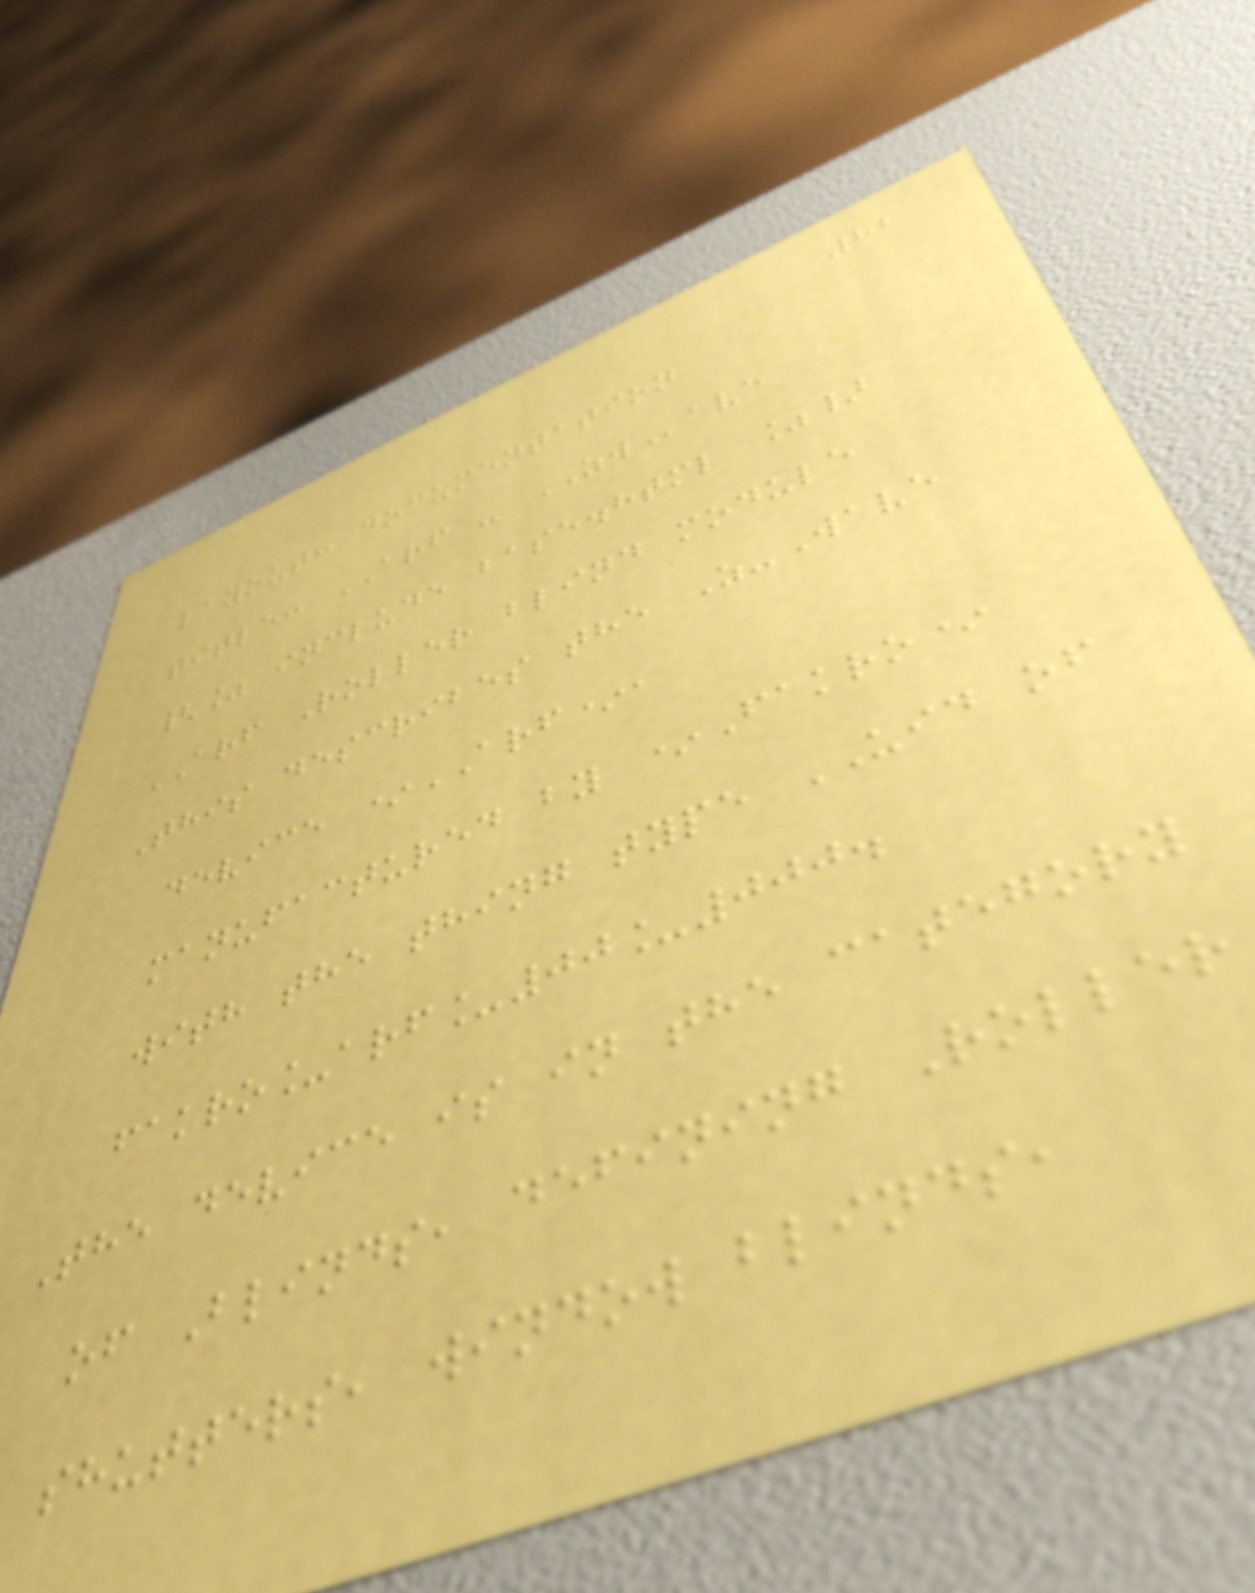82
layout: documentation
title: ARF - ZWave
{% include base.html %}
ARF Roller blind module
This describes the Z-Wave
device *ARF*,
manufactured by *Fakro*
with the thing type UID of
fakro_arf_00_000.
The device is in the category
of Blinds, defining Roller
shutters, window blinds,
